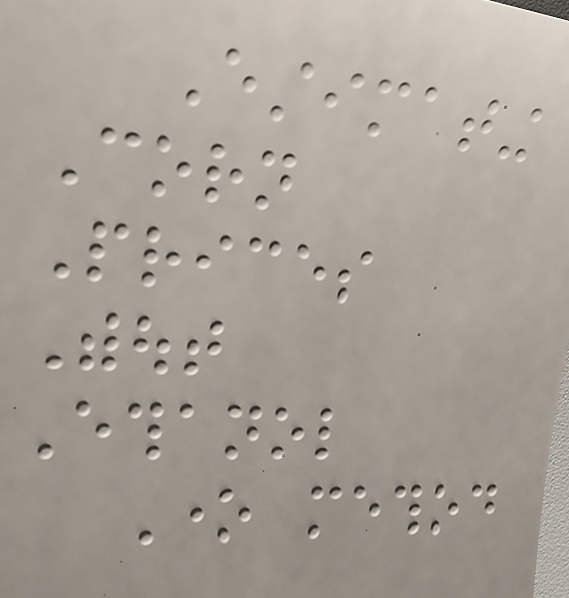Estimating
Corn
Prices
Without
Ethanol
One method
